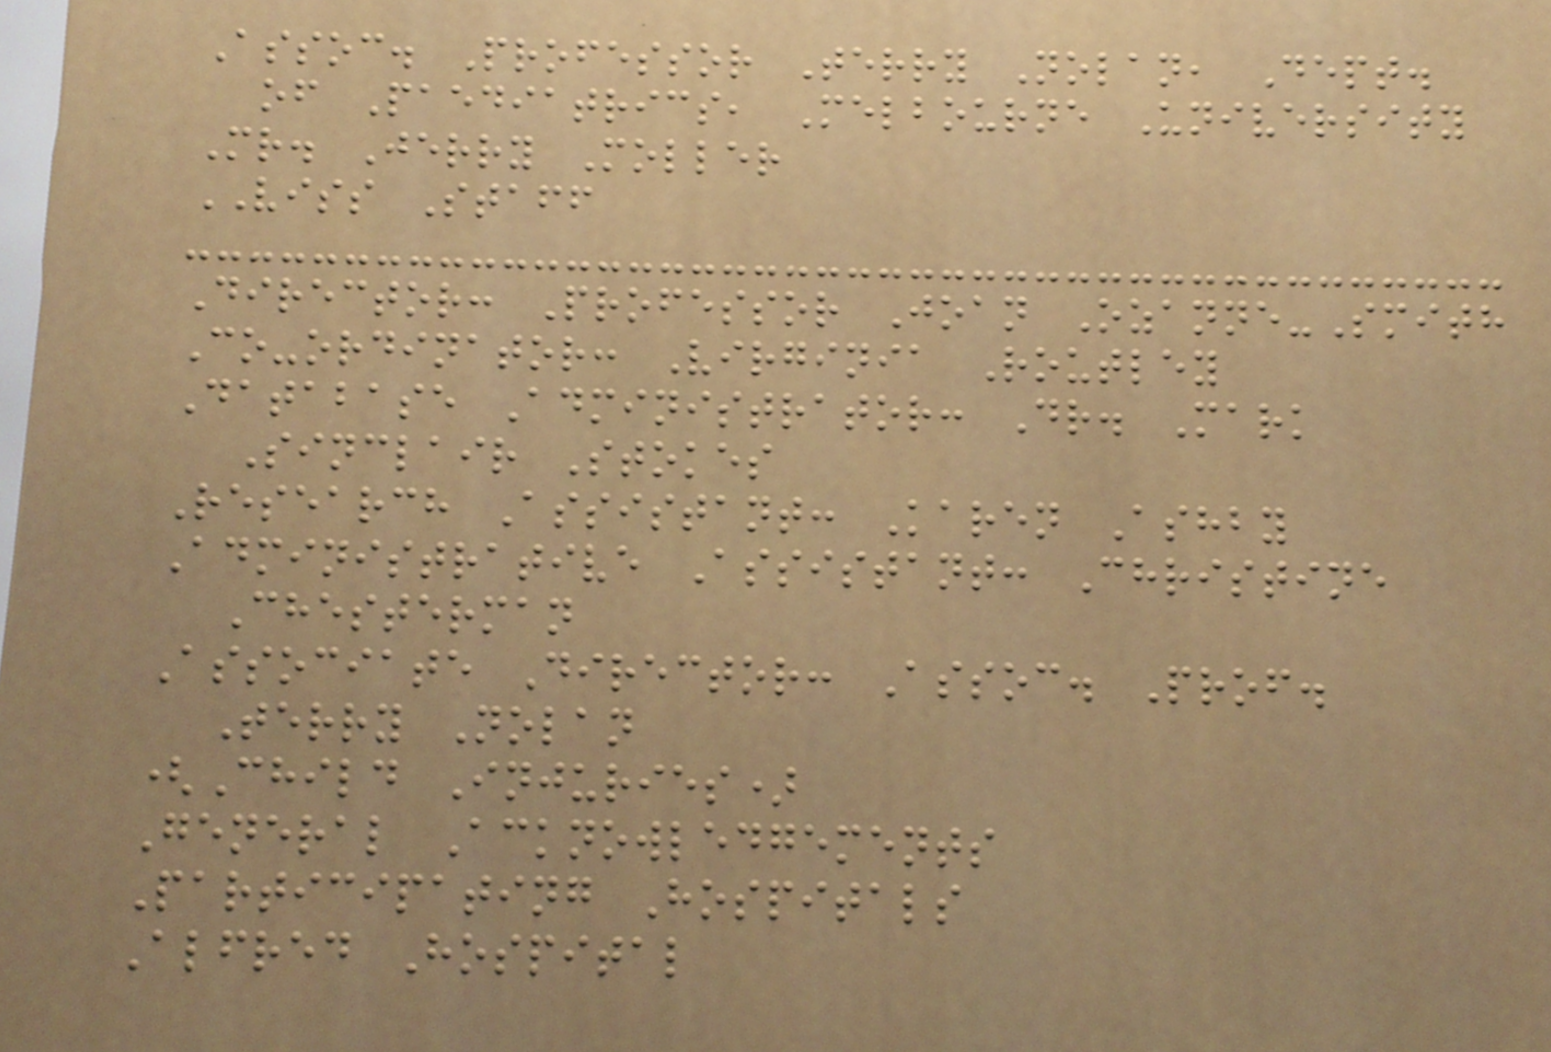Assoc. Professor Terry Nolan, Dept.
of Paediatrics, Melbourne University
Mr. Jerry Moller
VISS Staff
Director: Professor Joan Ozanne-Smith
Co-ordinator: Virginia Routley
Database Administrator: Dr. Mark
Sinclair Stokes
Research Assistant: Karen Ashby
Administrative Assistant: Christine
Chesterman
Associate Director: Assoc. Prof.
Terry Nolan
(Child Injuries)
General Acknowledgements
Participating Hospitals
Alfred Hospital
